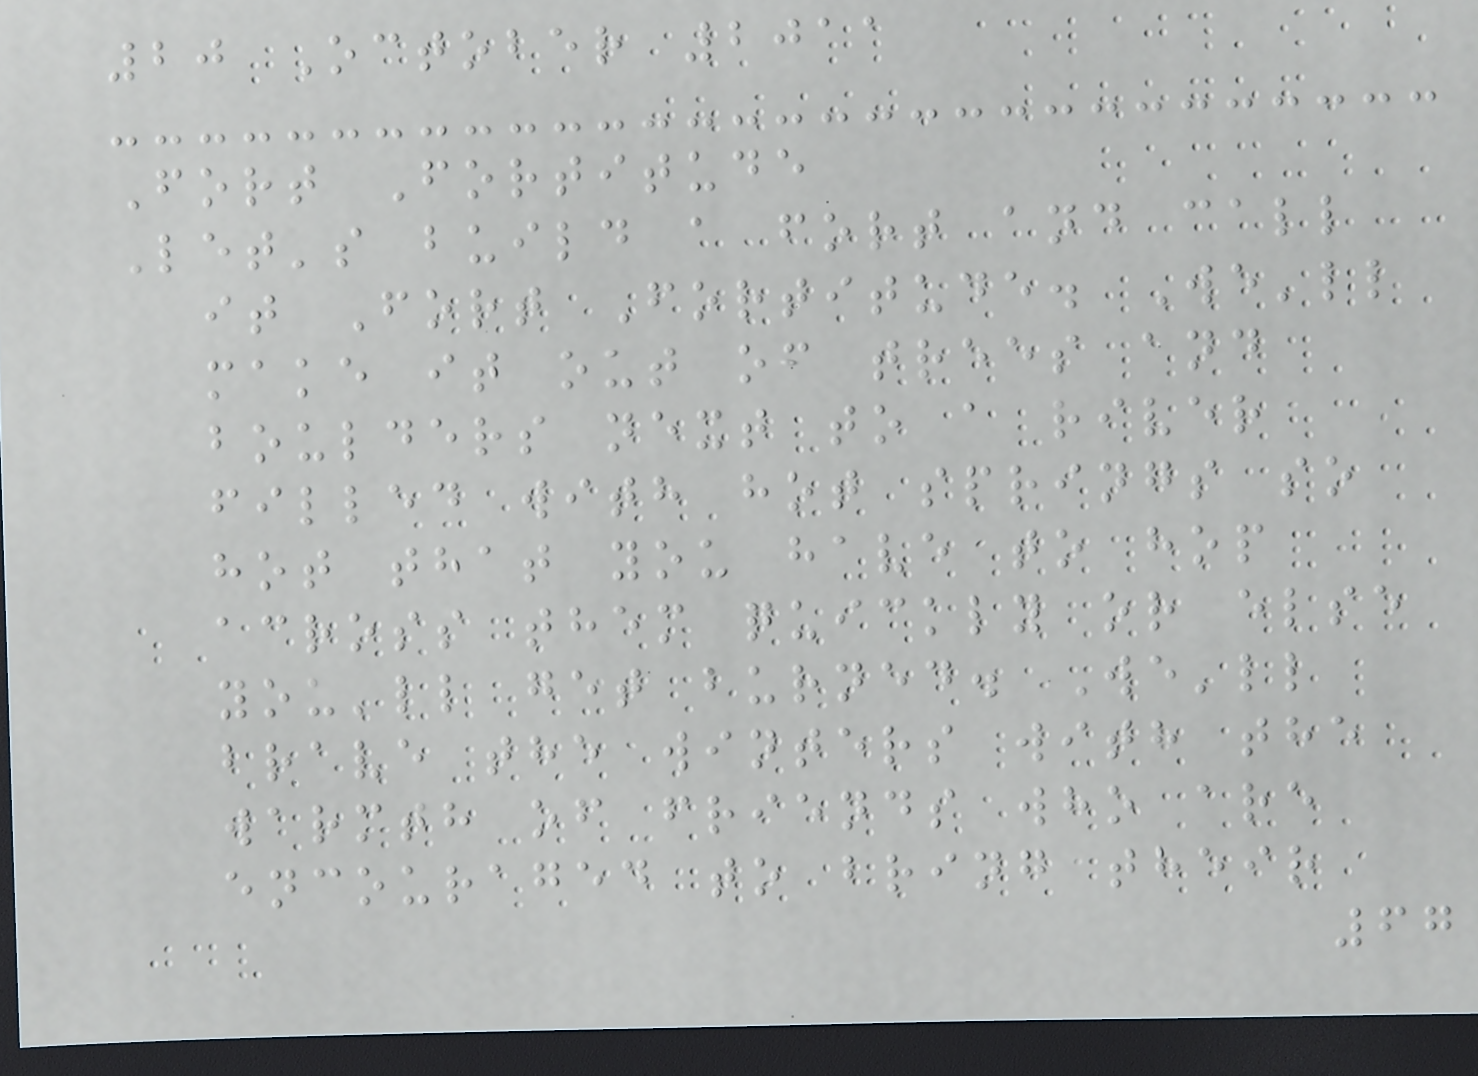20 October 2011
Fort Fortitude
Let's build a fort and call
it Fort Fortitude. We'll
make it out of trees and
boulders next to a river
filled with hot springs so
hot that you have to hop
across them quickly or else
you'll get burned. We'll
brave the winters with the
warmth of friends who are
encouraged to bring their
67
